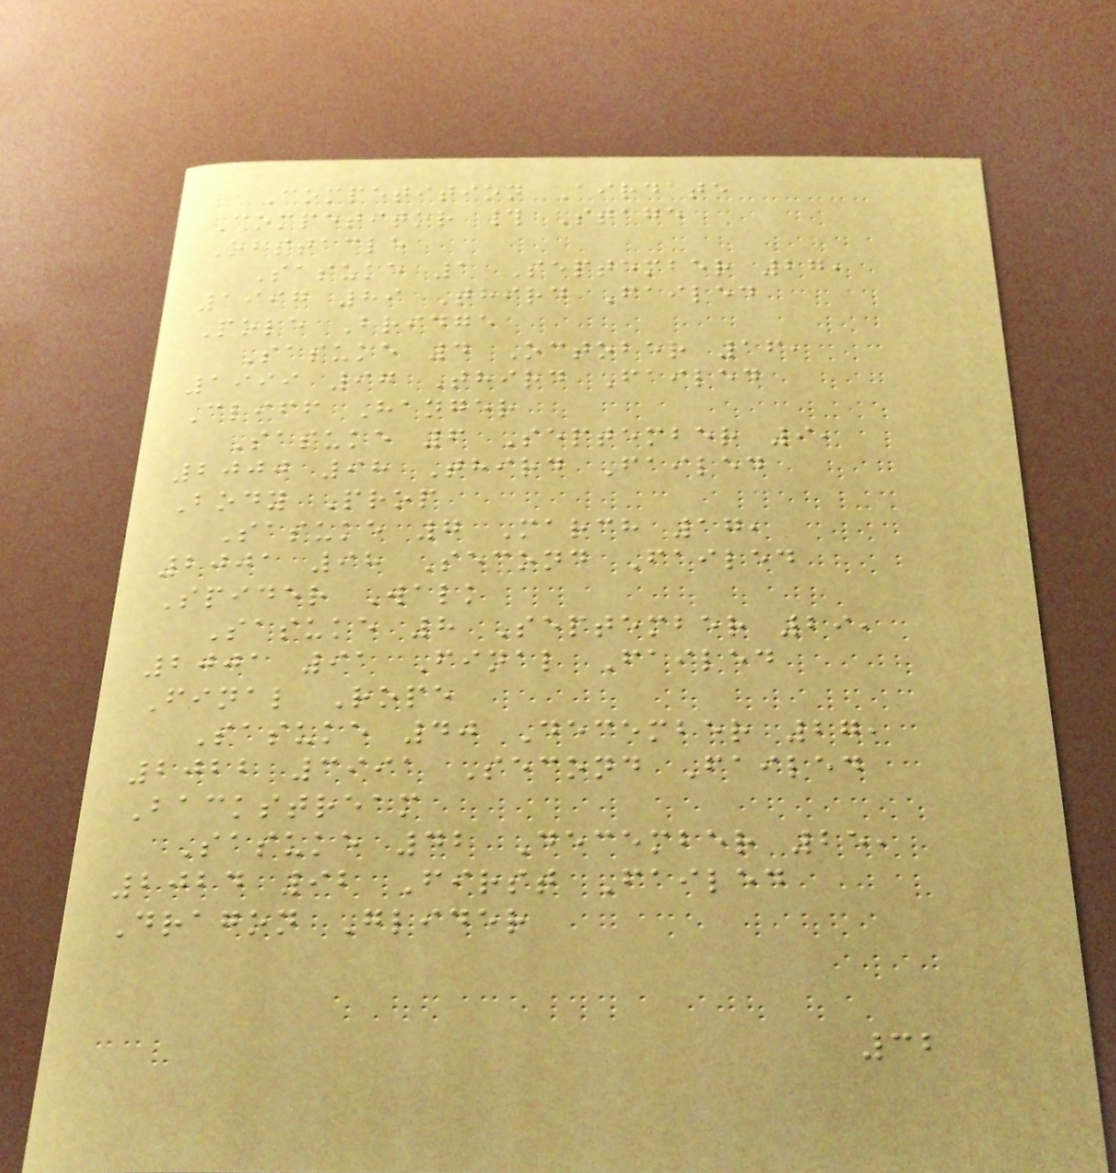Competition Airdate
Competitor # Stage
Obstacle
Sasuke 1 September 27,
1997 89 Third Failed
Pole Bridge
Sasuke 4 October 16,
1999 97 Third Failed
Cliff Hanger
Sasuke 6 September 9,
2000 98 Third Failed
Body Prop
Sasuke 7 March 17,
2001 98 Second Failed
Spider Walk
Sasuke 8 September 29,
2001 91 Final Failed
Final Rope
Sasuke 40 December 27,
2022 3991 Second Failed
Backstream
Sasuke 42 December 25,
2024 92 First Failed
Dragon Glider
32
